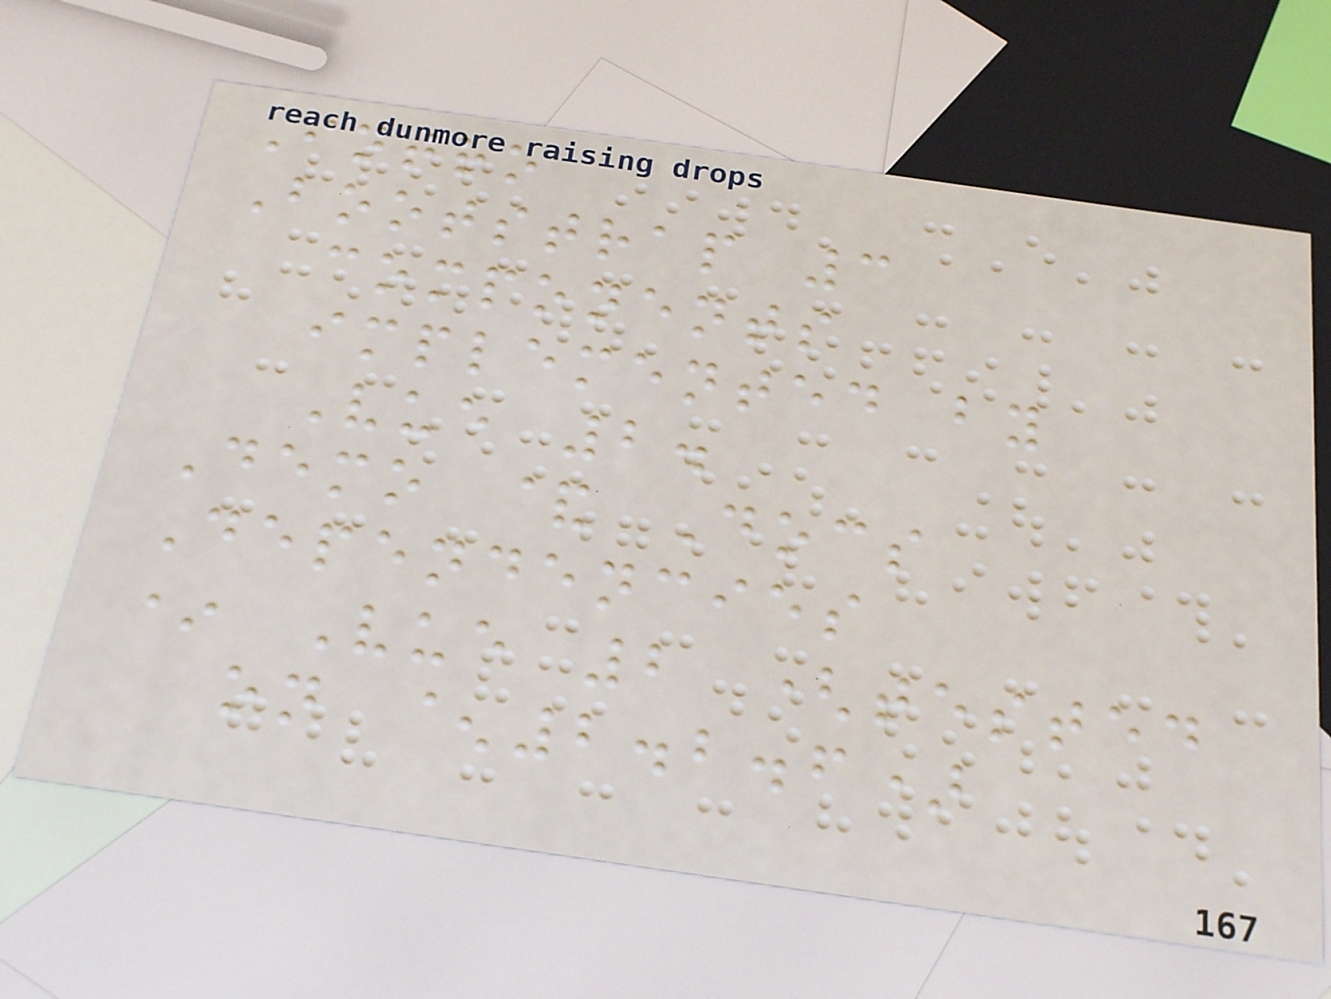Intro
Bootstrap 3
components
implemented by
Vue 2.
Demo & Docs
Dependencies
* Vue 2 (tested
on ^2.2.6)
